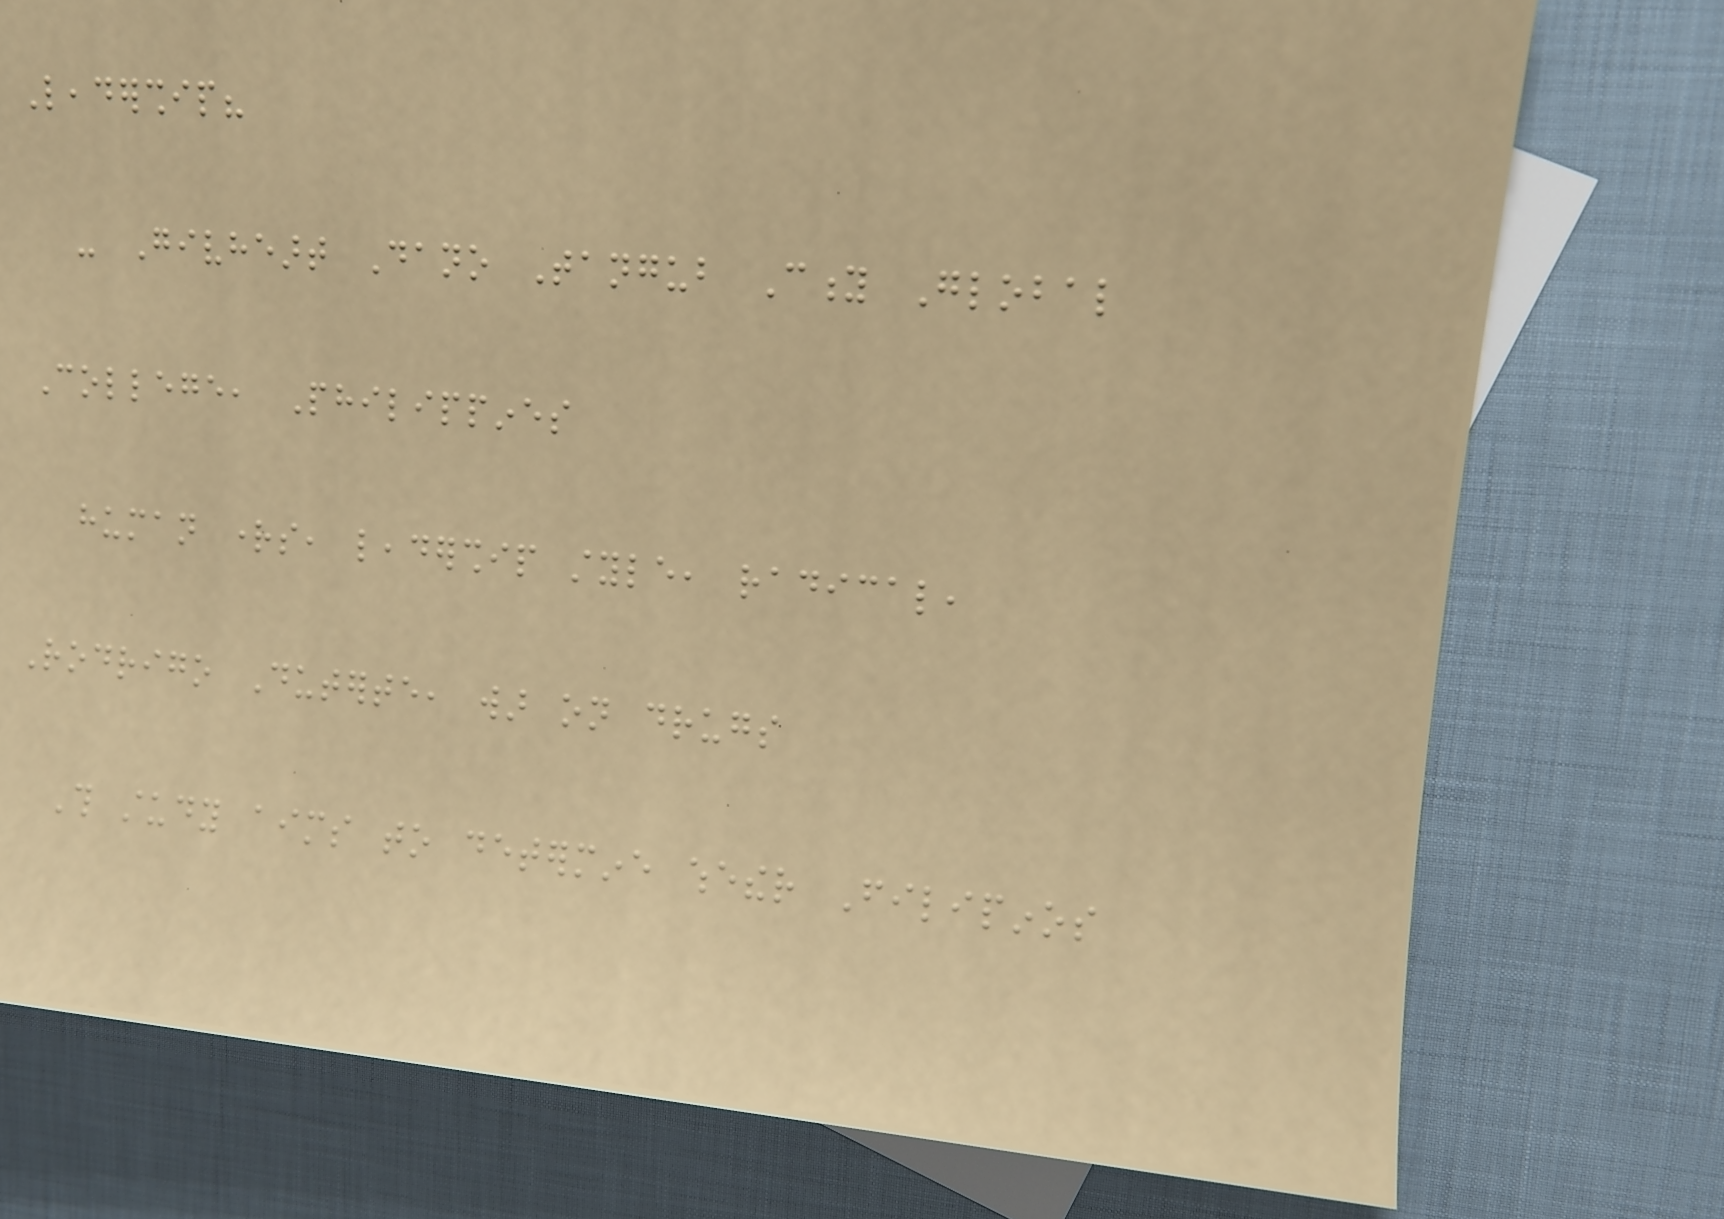Leadership?
- Givheart Dano Tangub City Global
College, Philippines
human rights, leadership style, radical,
Rodrigo Duterte, war on drugs
This study aims to determine whether Filipinos
